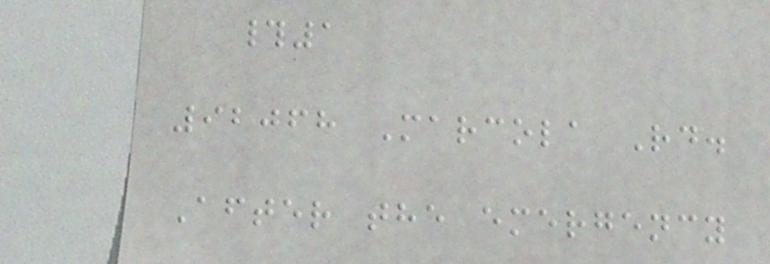#1
92068 Marcola Rd.
After the emergency
